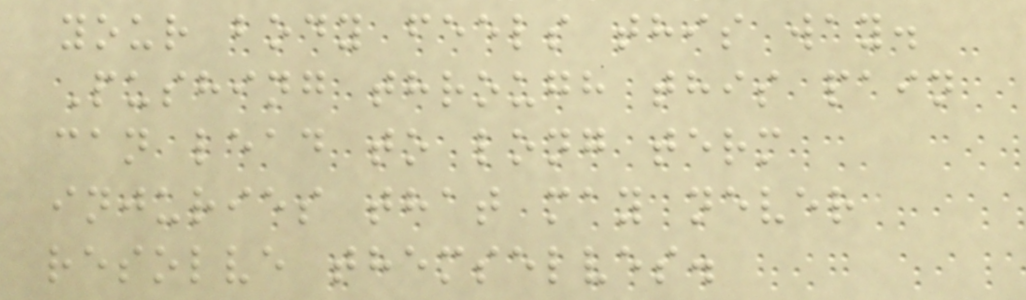your body feels this way.
Pushing through this pain
can lead to long term
injuries that may never
resolve themselves.
